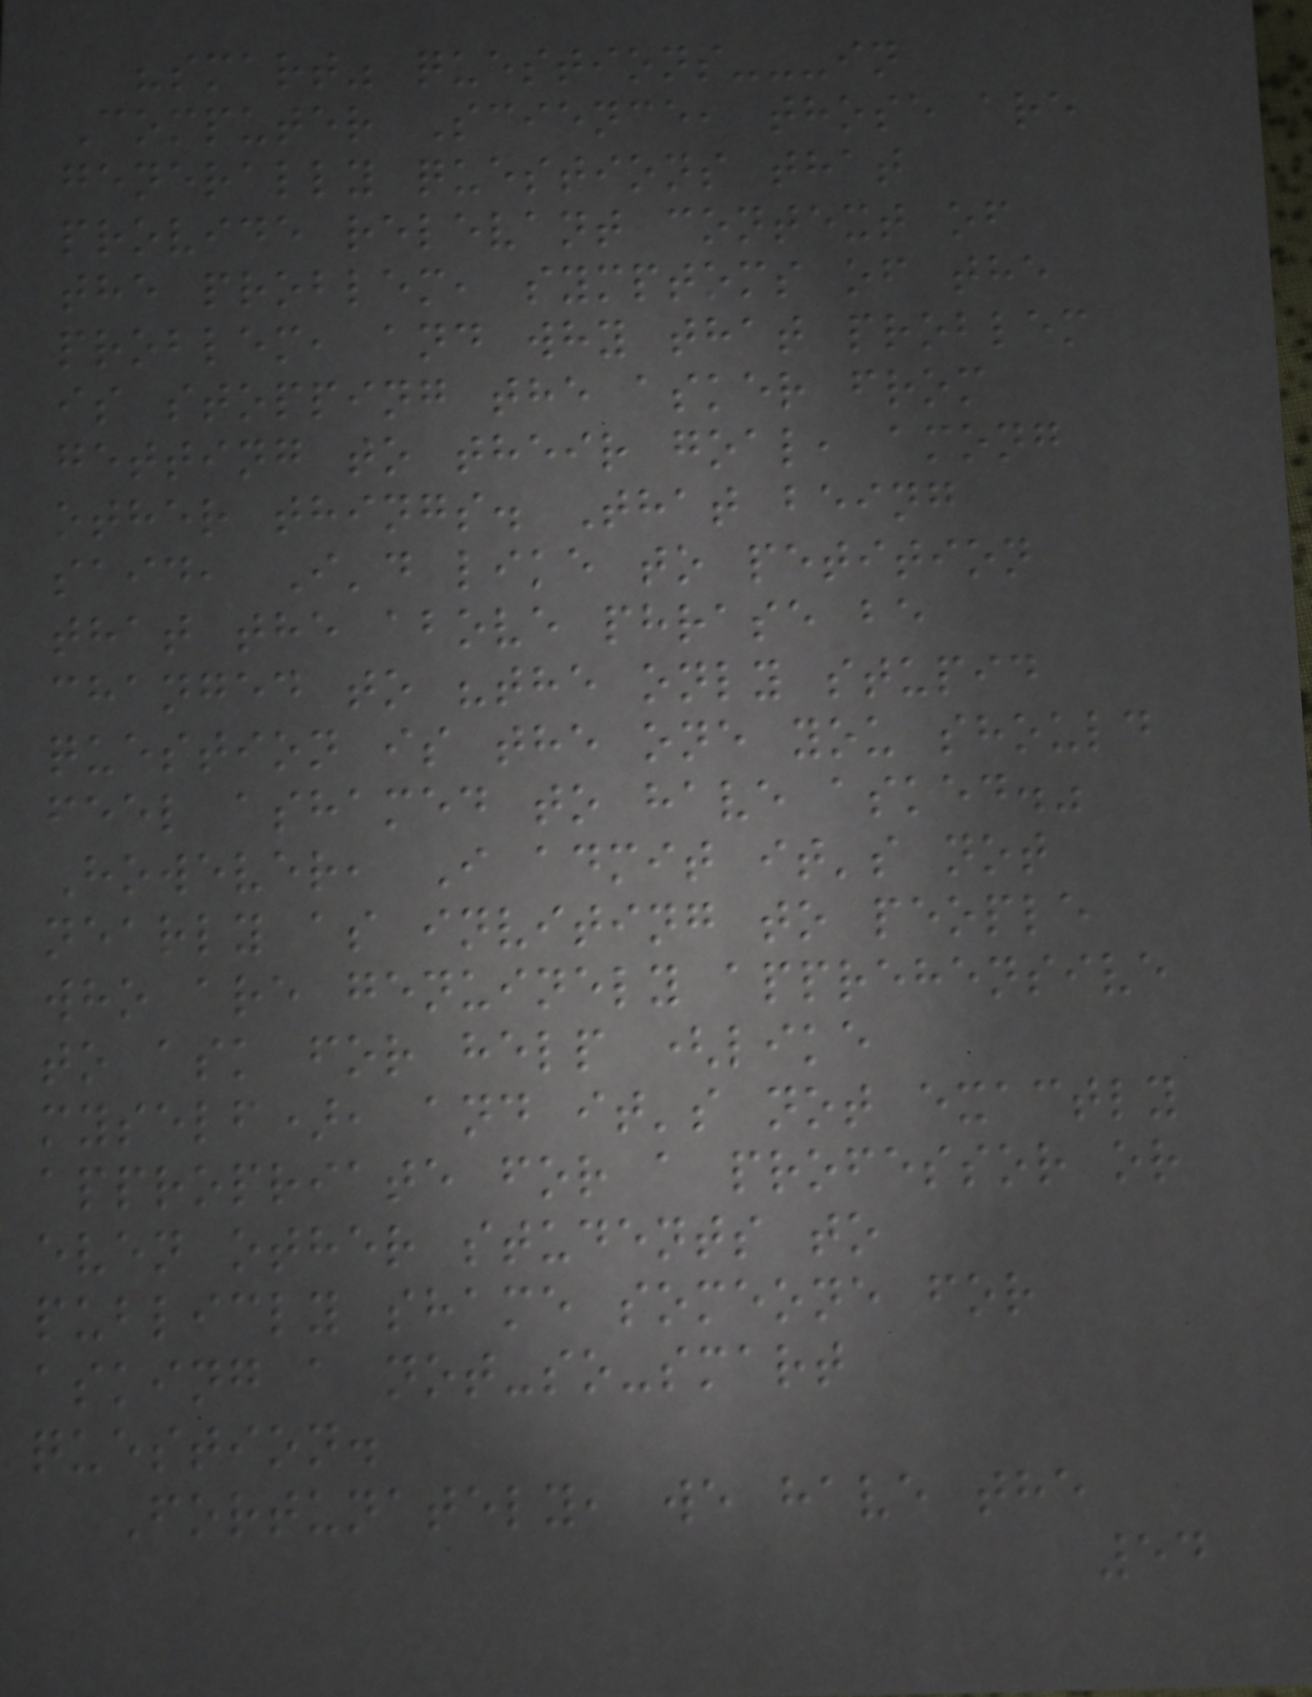"smart" questions---in
Computer Science, those are
generally questions that
provide relevant context of
the problem, symptoms of the
problem, and why that problem
is stopping the asker from
getting to their goal, among
other things. That being
said, I'd like to petition
that the above phrase be
changed to "the only stupid
question is the one you should
feel ashamed to have asked."
However, I admit it's not
nearly as inviting to people
who are genuinely apprehensive
to ask for help (like
myself), and it's not exactly
appropriate for a professor or
even other students to
publicly shame someone for
asking a not-so-smart
question.
Fortunately, we have the
54
